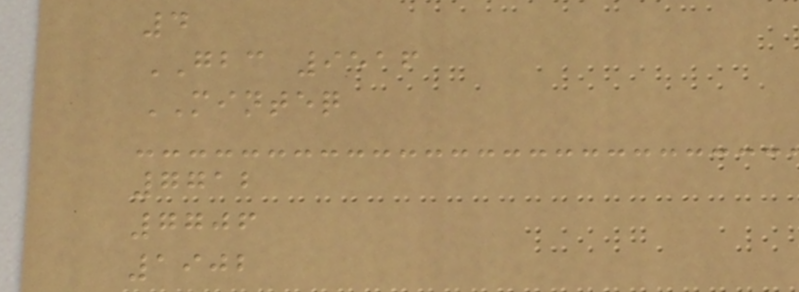4
GBC 9516
MINTEQ
7712
7706
1902
